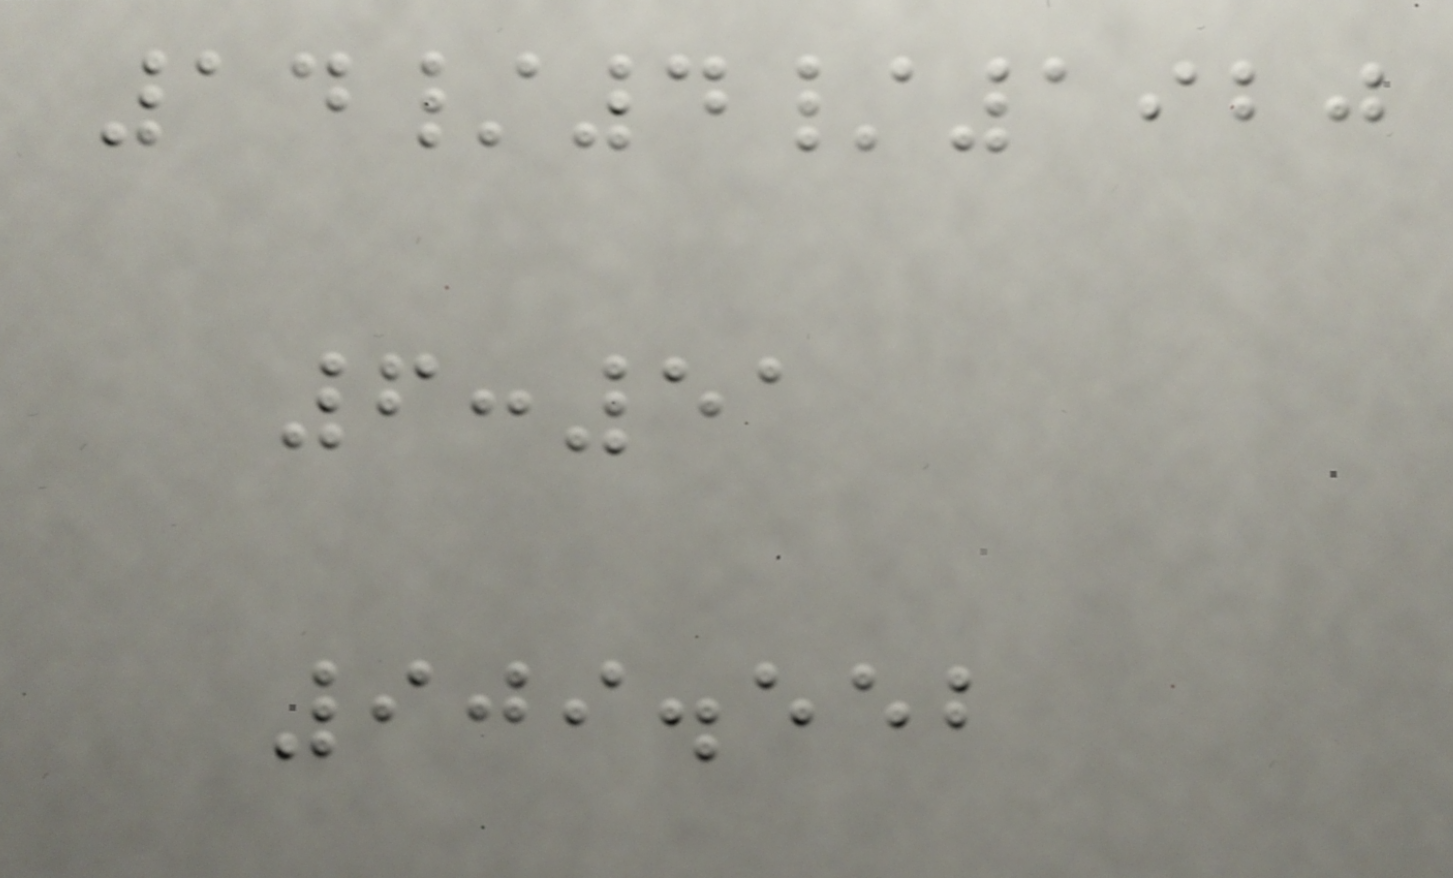14/4/1920
6:51
909.552
